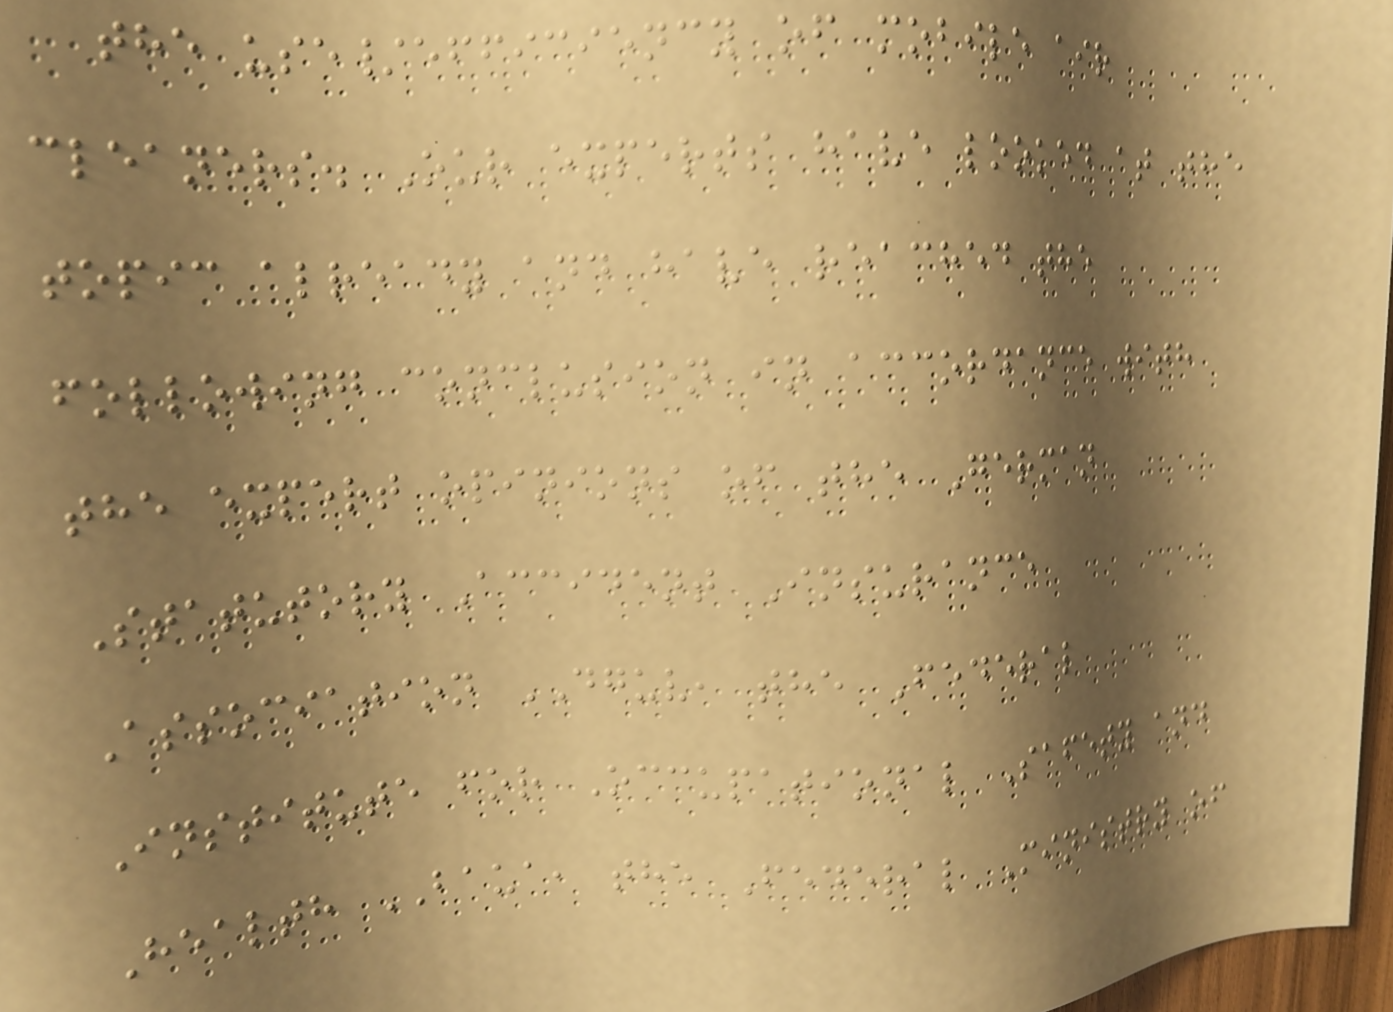the use/efficiency of mobile air
cleaners. Our experts have looked at the
topic already and have reached the
following conclusion in accordance with
the expert opinions of the German
Statutory Accident Insurance
Association DGUV, the Federal
Institute for Occupational Safety and
Health BAUA, the Federal Ministry of
